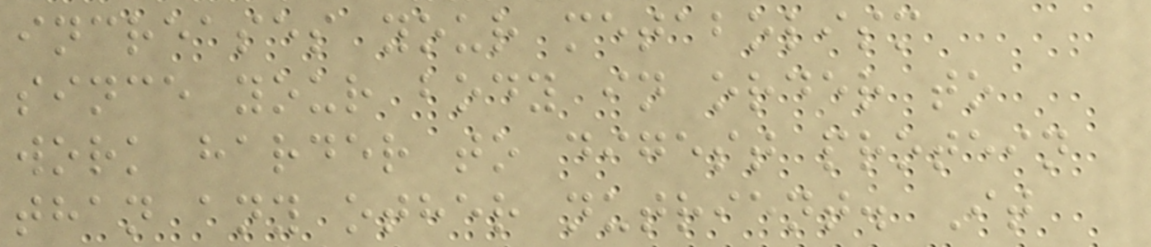increases your metabolism
since your body in order to
work harder to digest protein
than any other nutrient. It
